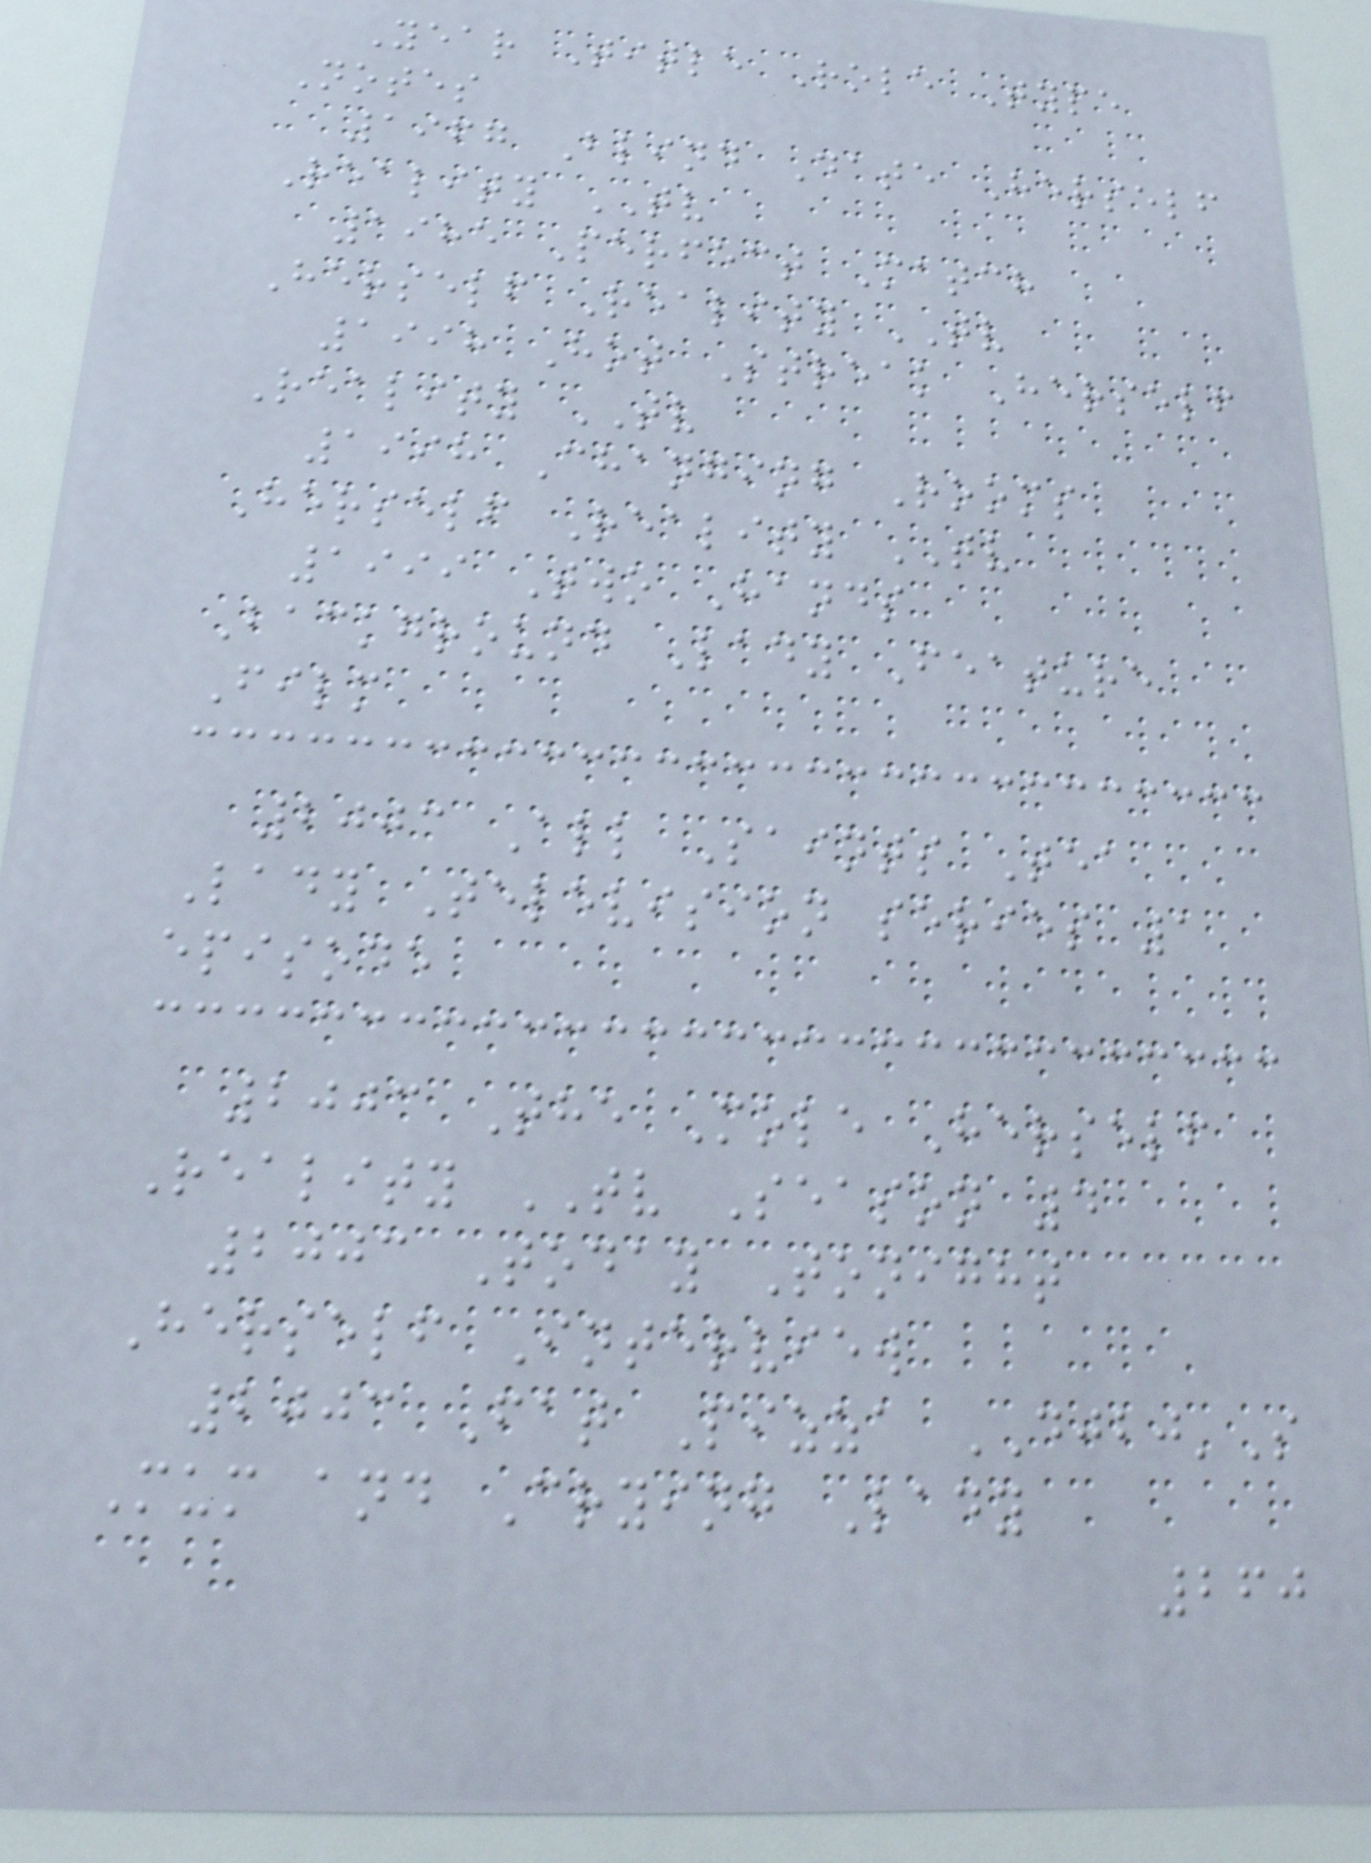Year Title Role Type
Notes
1967 Blind Date Herself
Reality TV
1985 Perfect Match
Herself Reality TV
1998 Hot Streak Herself
Reality TV
1998 Changing Rooms
Herself Reality TV
1999 Two Hands
Background Lady Feature
Film
2003 All Saints Tea
Lady Television series 1
episode
2003 The Mole Herself
Reality TV Season 4
2003 Today Tonight
Herself Interview
2003 Fat Pizza DJBJ'S
Mum and Crying Lady
260
